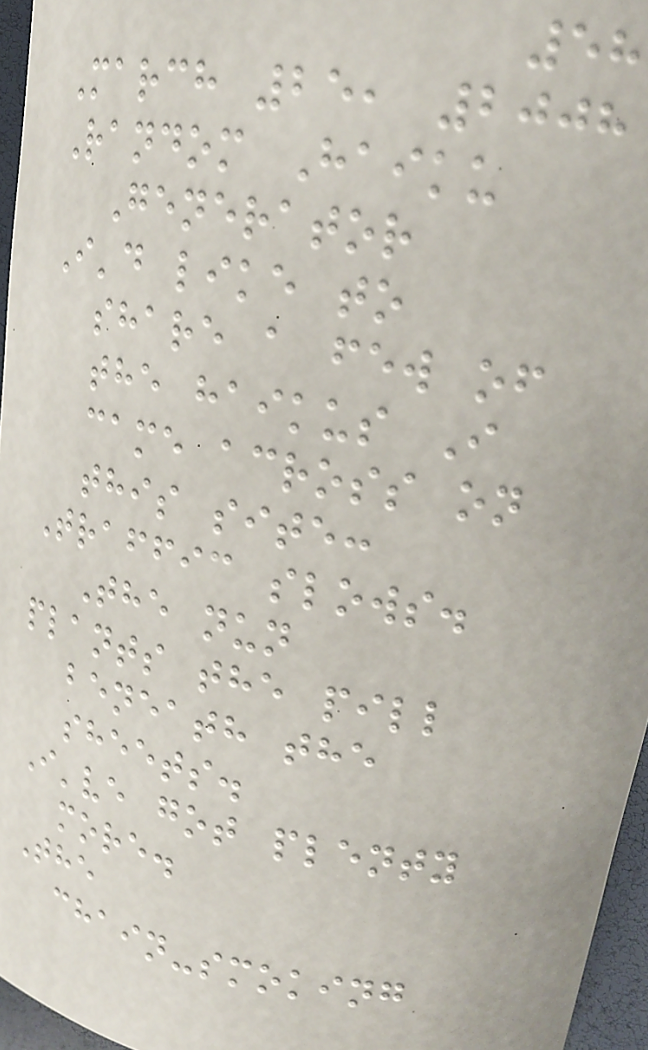58
March 25, 2008
Random Haiku
Generator
I'd like to
share a few of
the haikus I
came across on
this site:
Traffic slows.
The nun
plants the pill
beneath the
sheets.
I've got plenty
more.
The
chain-smoking
